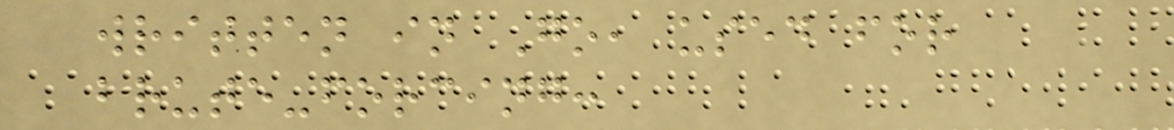written in Go, used for
brute-forcing:
